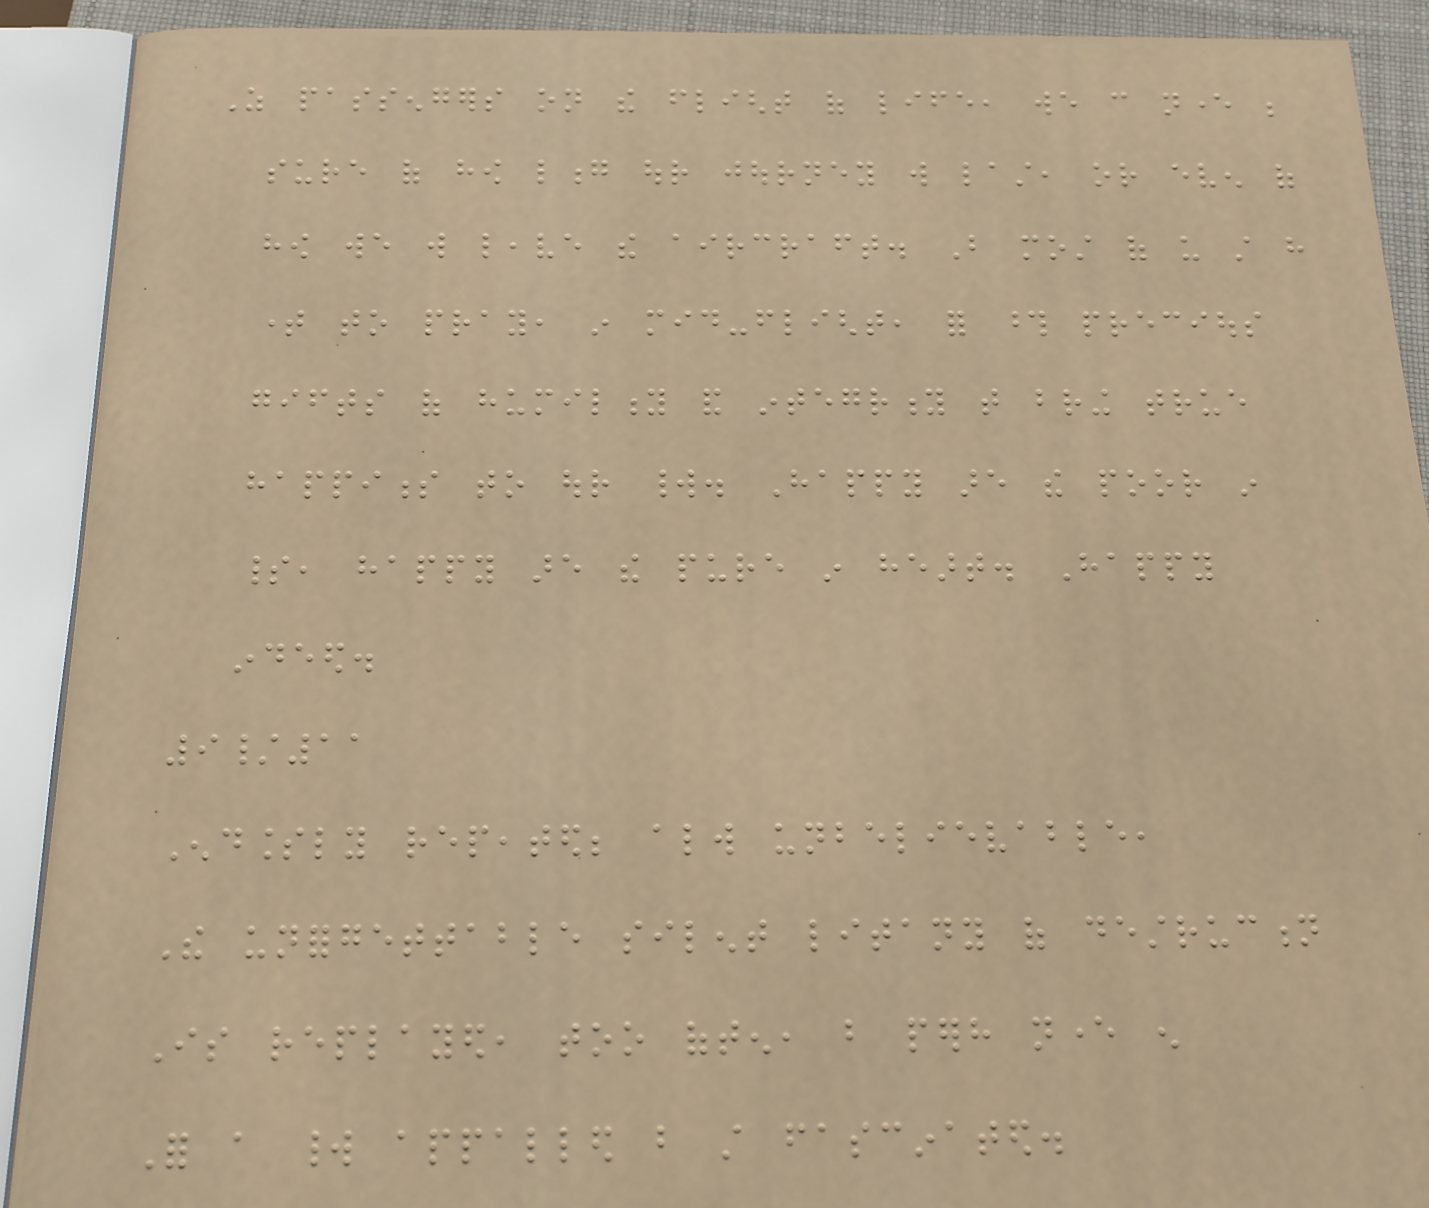As passengers on the flight of life, we can never be
sure of how long our journey will last, or even of
how we will leave the aircraft. But most of us still have
time to pray, in mid-flight, for those precious
gifts of humility and integrity that bring true
happiness to our world. Happy are the poor in
spirit, happy are the pure in heart. Happy
indeed.
9/11
Endlessly repeated; always unbelievable,
The unforgettable silent litany of destruction
Is replayed, too often, but perhaps never enough
For a world appalled but still fascinated.
